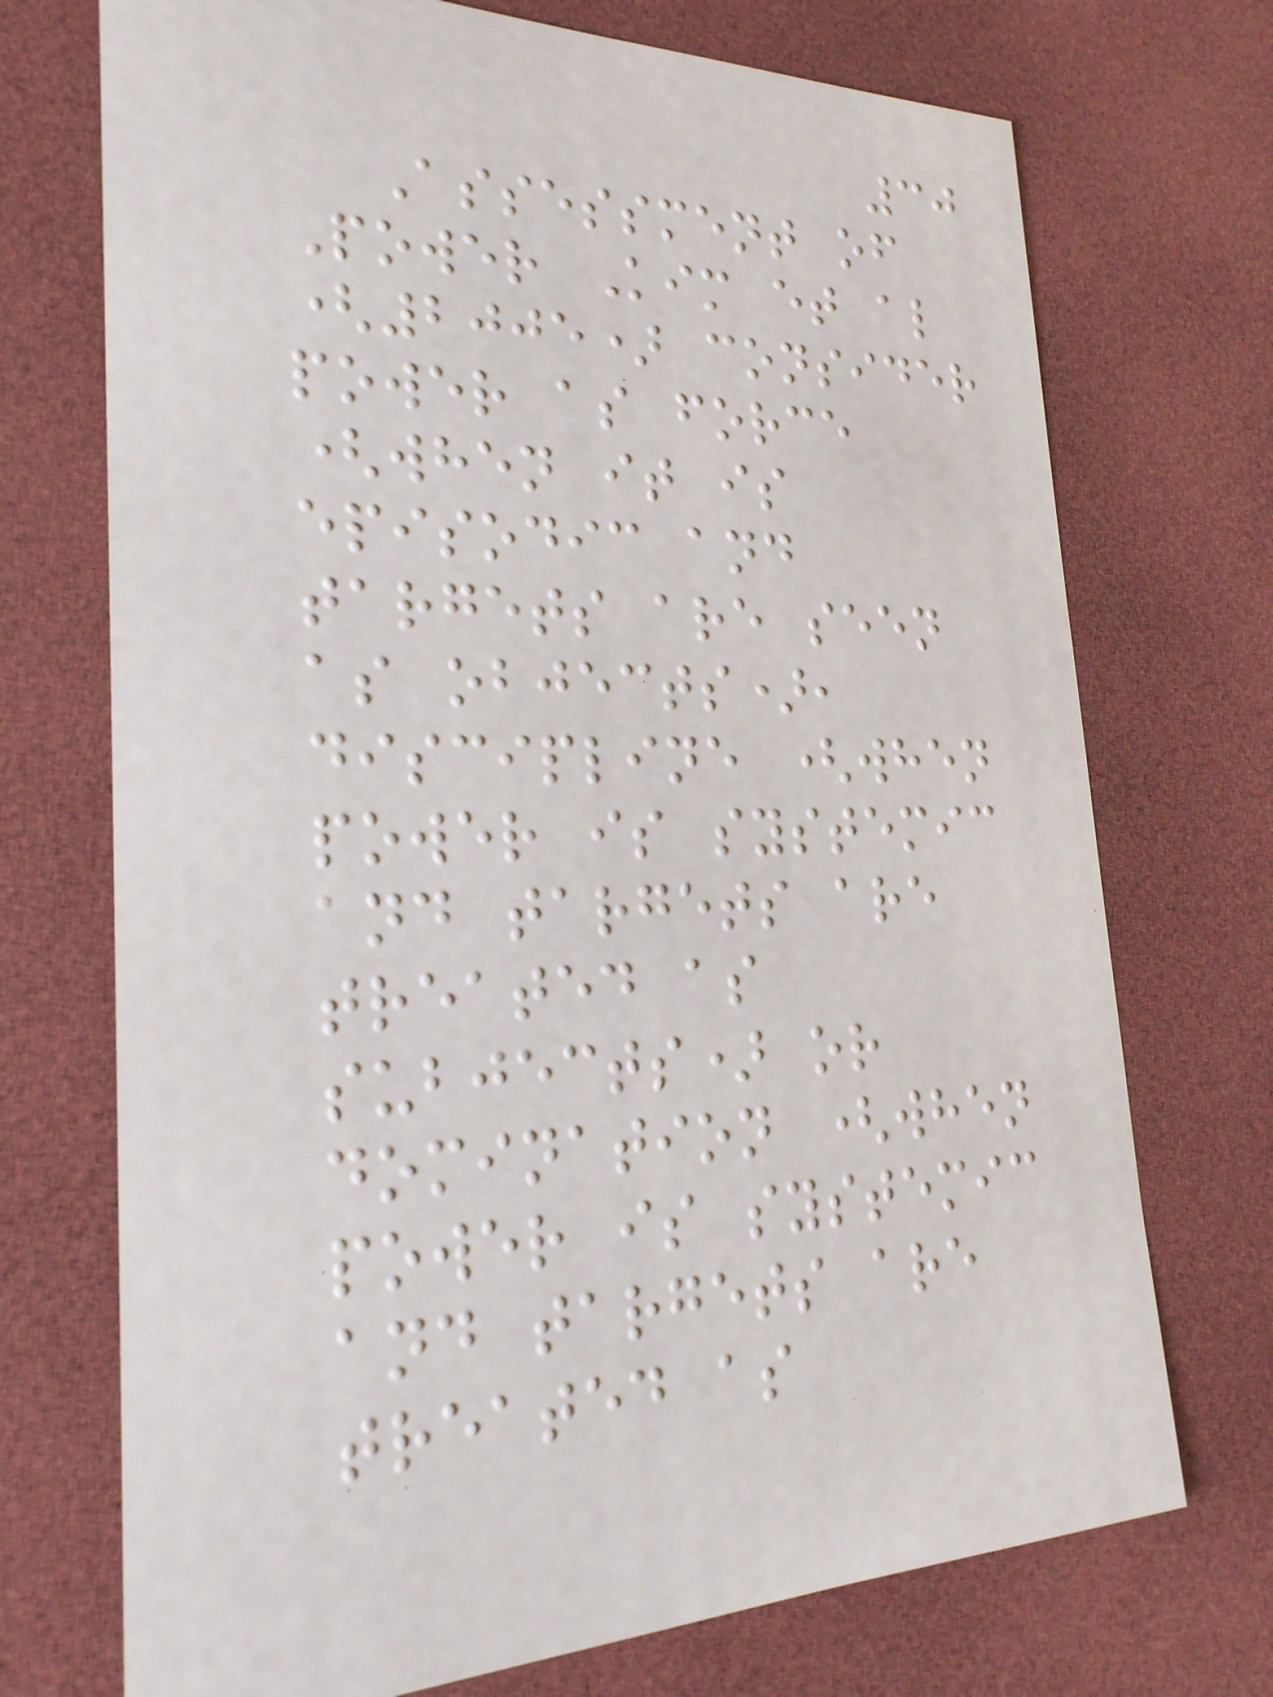30
Assessment of
Power Kim et al
(2005) consider
power as force
(when it is
episodic and
targets are seen
as objects),
discipline (when
power is systemic
and targets are
treated as
subjects) or
domination (when
power is systemic
and targets are
treated as
